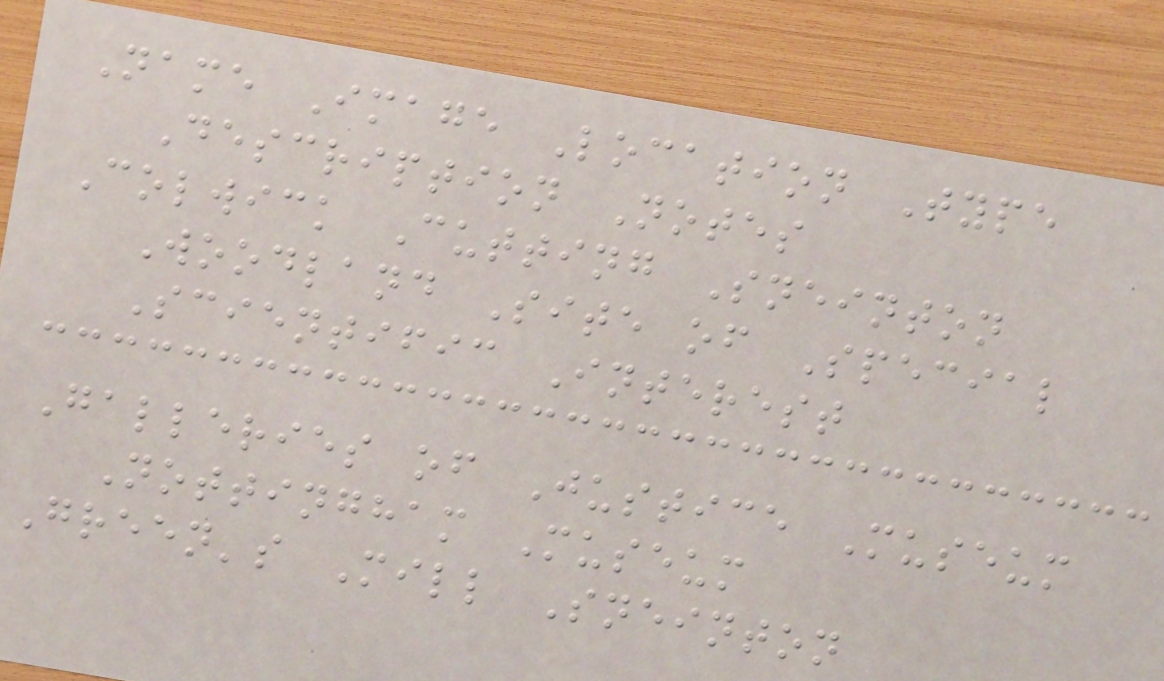Name Image Location Type
Description Notes
Colwick Cutting Sneinton
Woodland Site of Special
Scientific Interest
Galleries of Justice Museum
Nottingham Museum
Green's Mill Sneinton
